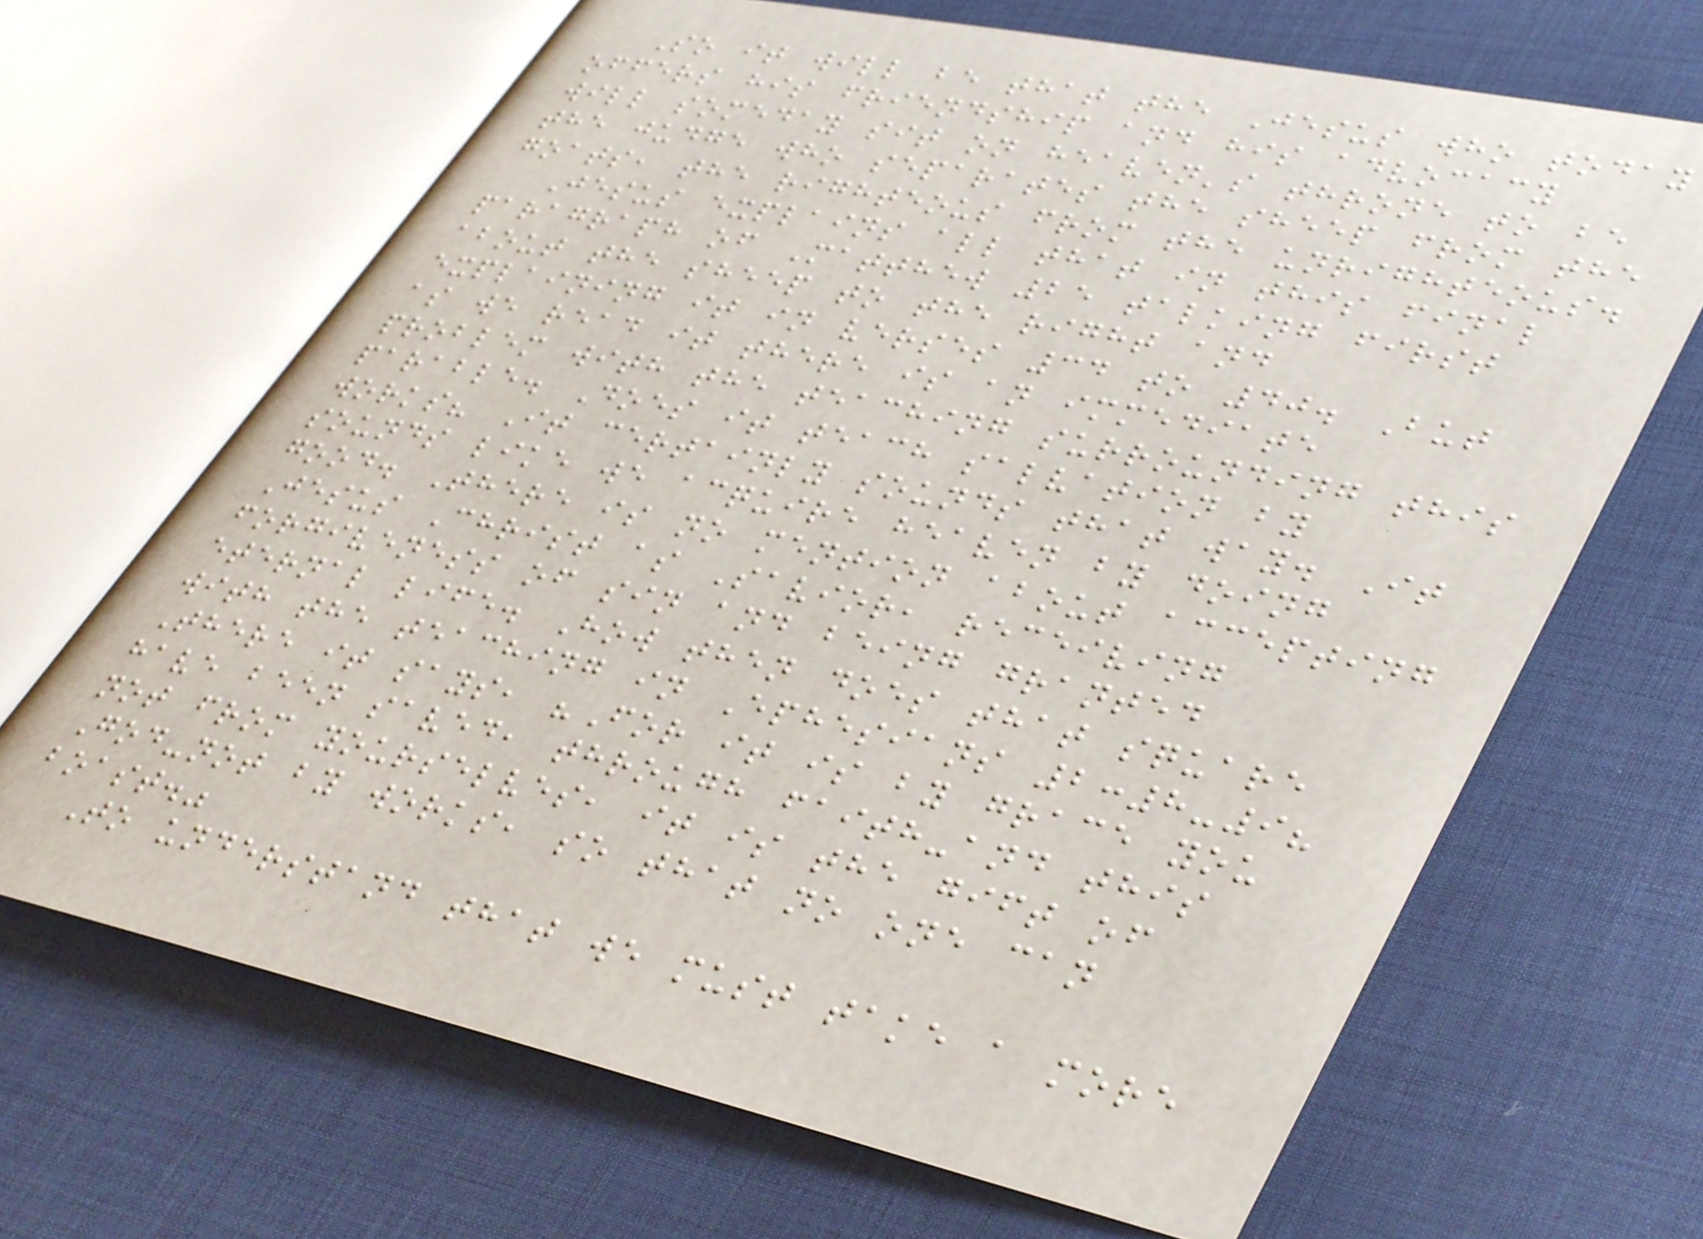So it will be that the Jesus who today
offers his friendship and his advocacy
will someday sit on heaven's throne to be
the judge who separates the sheep from the
goats, the righteous from the unrighteous.
Jesus explains all that in this final
paragraph of Matthew 25 talking first
about the sheep to the right and
explaining it in verses 34 to 40. But
as we read it there is an immediate
problem with the teaching surrounding this
parable. Does it teach salvation by
works? It certainly sounds that way. It
sounds like we acquire heaven by doing
good. There is no mention about accepting
Jesus Christ as Savior, receiving
forgiveness of sin and being granted
eternal life. How then does that square
with the teaching in Ephesians 2:8-9?
There it says, "For it is by grace you
have been saved, through faith-and this
not from yourselves, it is the gift of
God-not by works, so that no one can
boast."
To understand that we must take a more
